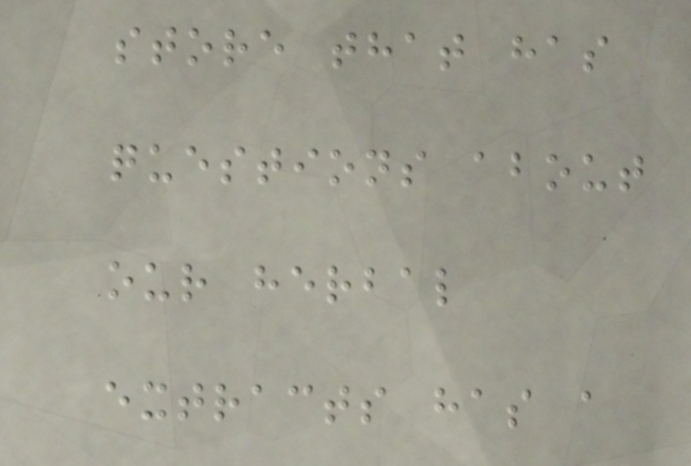store that has
questions about
our herbal
extracts has a
